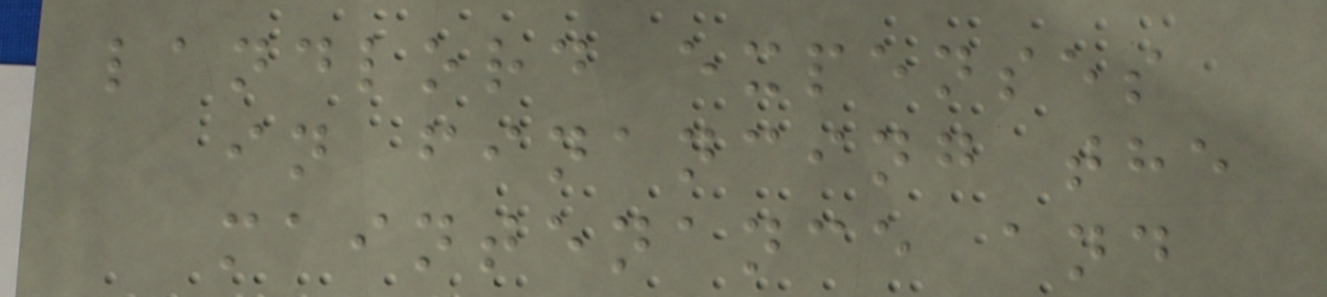landlord expenses
in financing the
maintenance and
